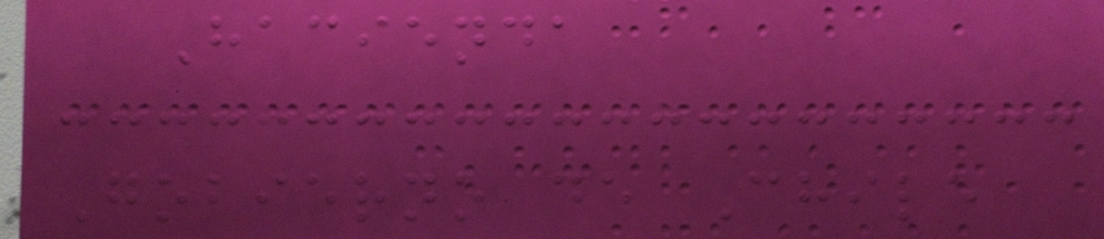Hacienda
Gobierno de Chile
